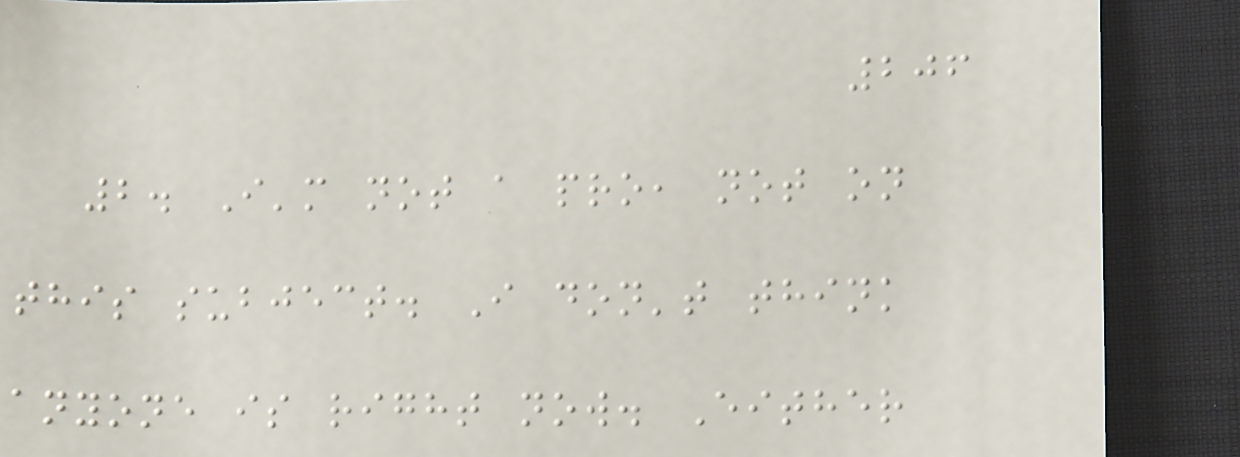206
2. I'm not a pro, not on
this subject. I don't think
anyone is right now. Either
